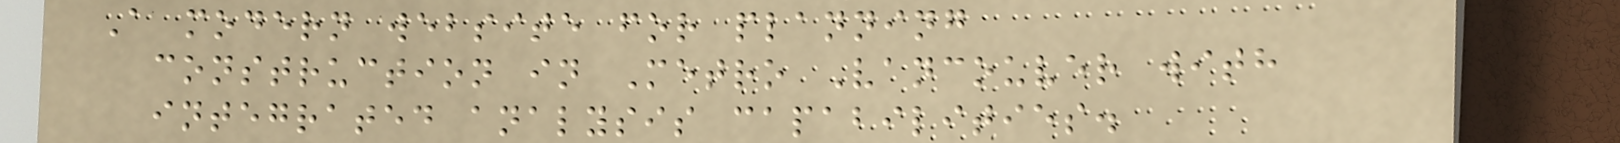A modern website for planning
construction in Metro Vancouver with
integrated analysis capabilities.
